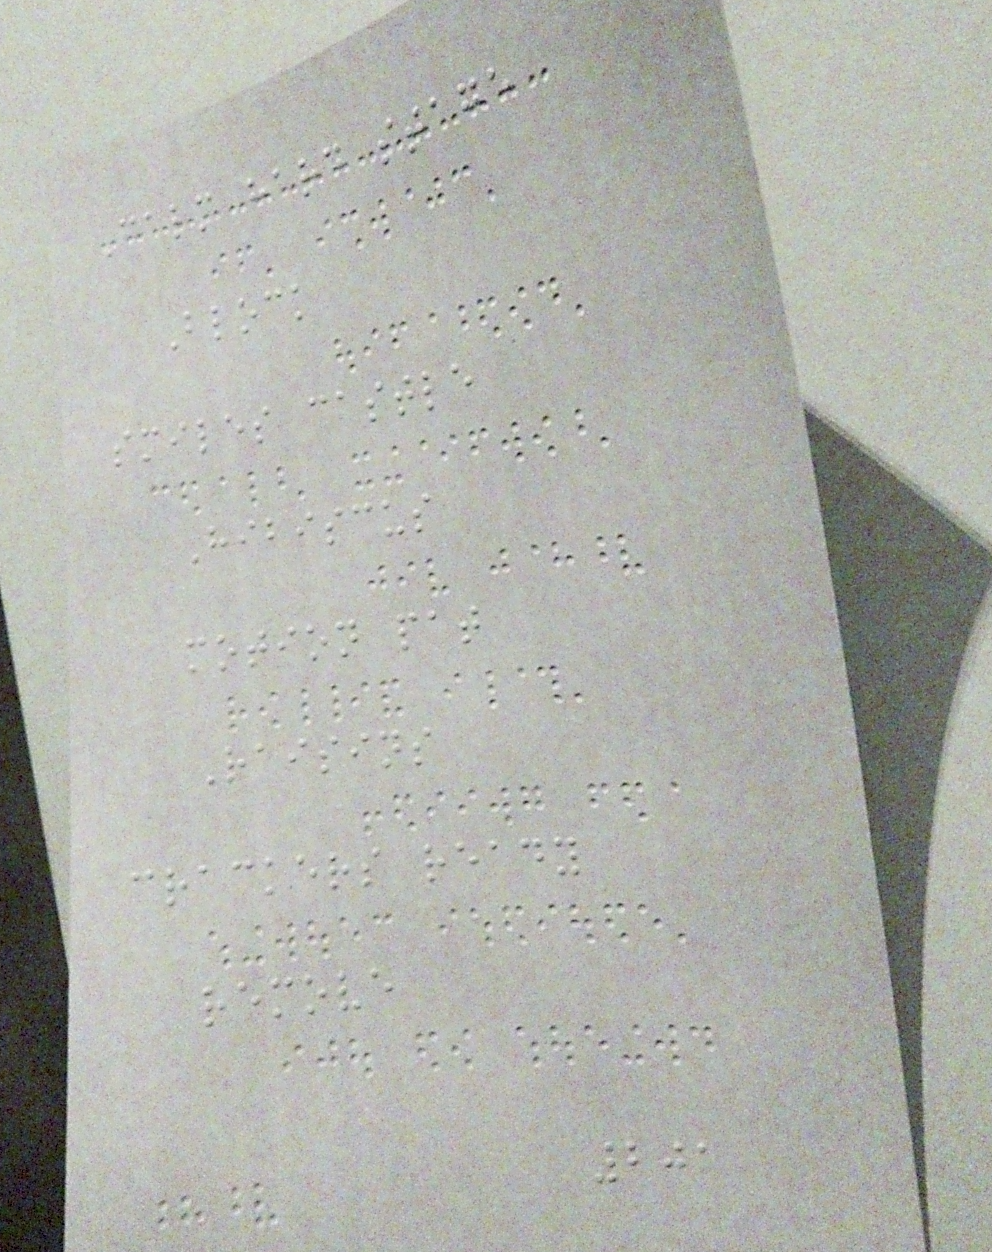Calm hard stage
Block
smiles castle
Hibiscus
motion pat
Raisins
crackers ready
remove
201
